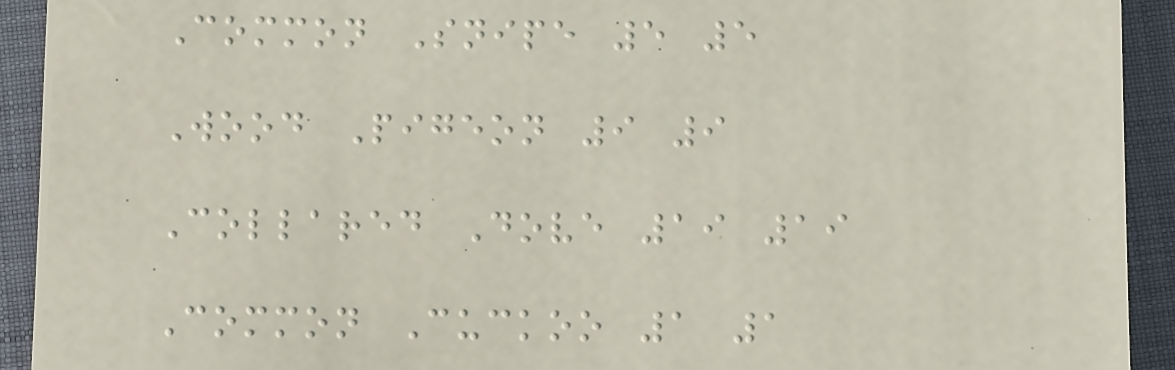Common Snipe 5 5
Wood Pigeon 9 9
Collared Dove 19 19
Common Cuckoo 1 1
